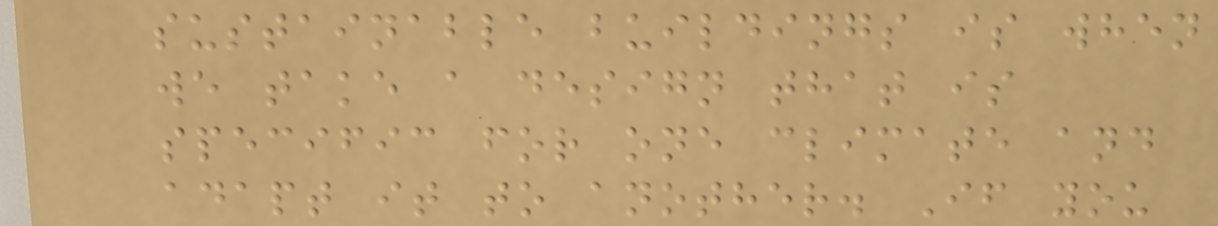sustainable buildings is when
we take a design that is
specific for one climate and
adapt it to another. If you
